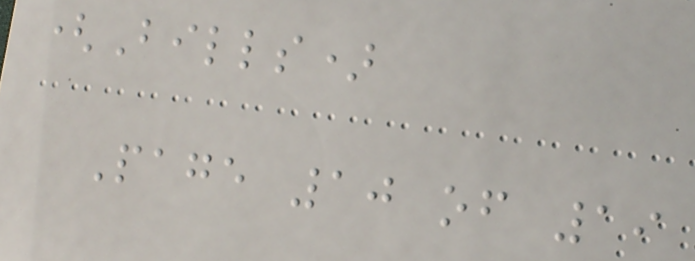(Bills)
Page 10 of 19
